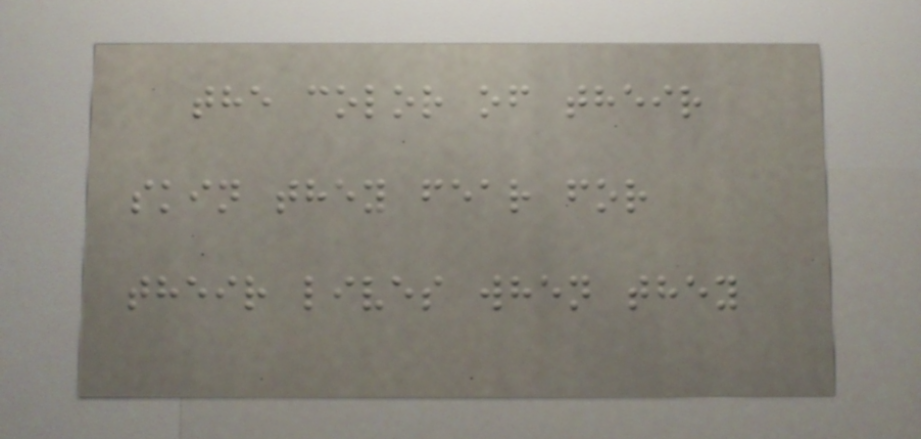the color of their
skin they fear for
their lives when they
